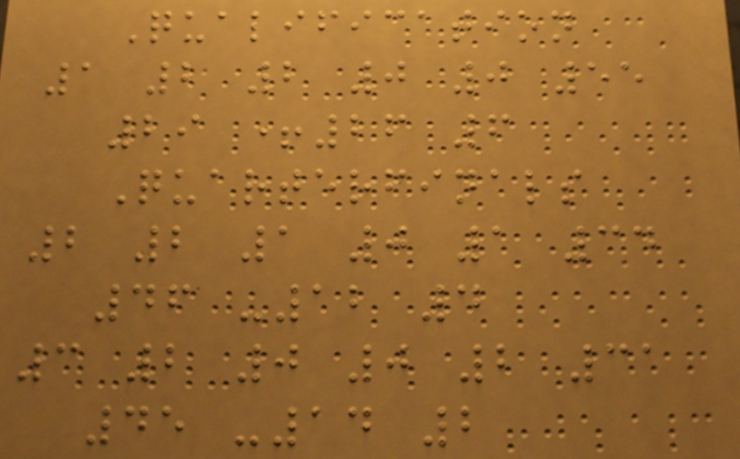Qualification
1 2 2 0 0 55
29 +26 6
Quarterfinals
2 2 1 0 1 34
46 -12 4
3 2 0 0 2 31
45 -14 2
